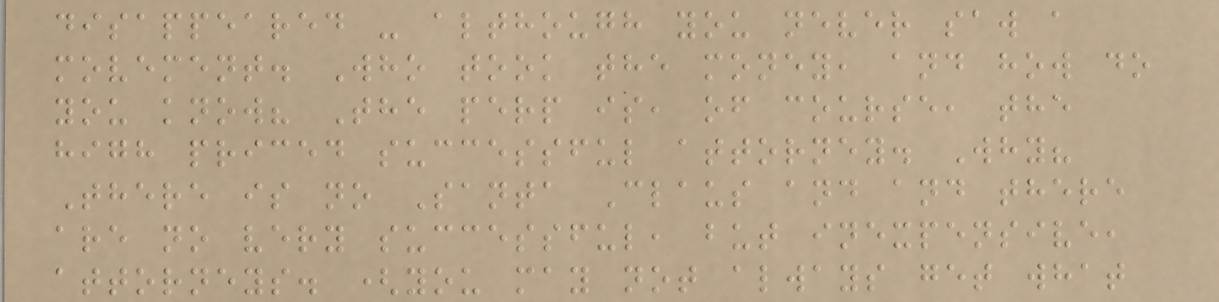disappeared - although you never saw a
movement. Who took the money, and how do
you know? The perp is, of course, the
high priced successful attorney. Why?
There is no Santa Claus and and there
are no very successful, but inexpensive,
attorneys. (you may not always get what
